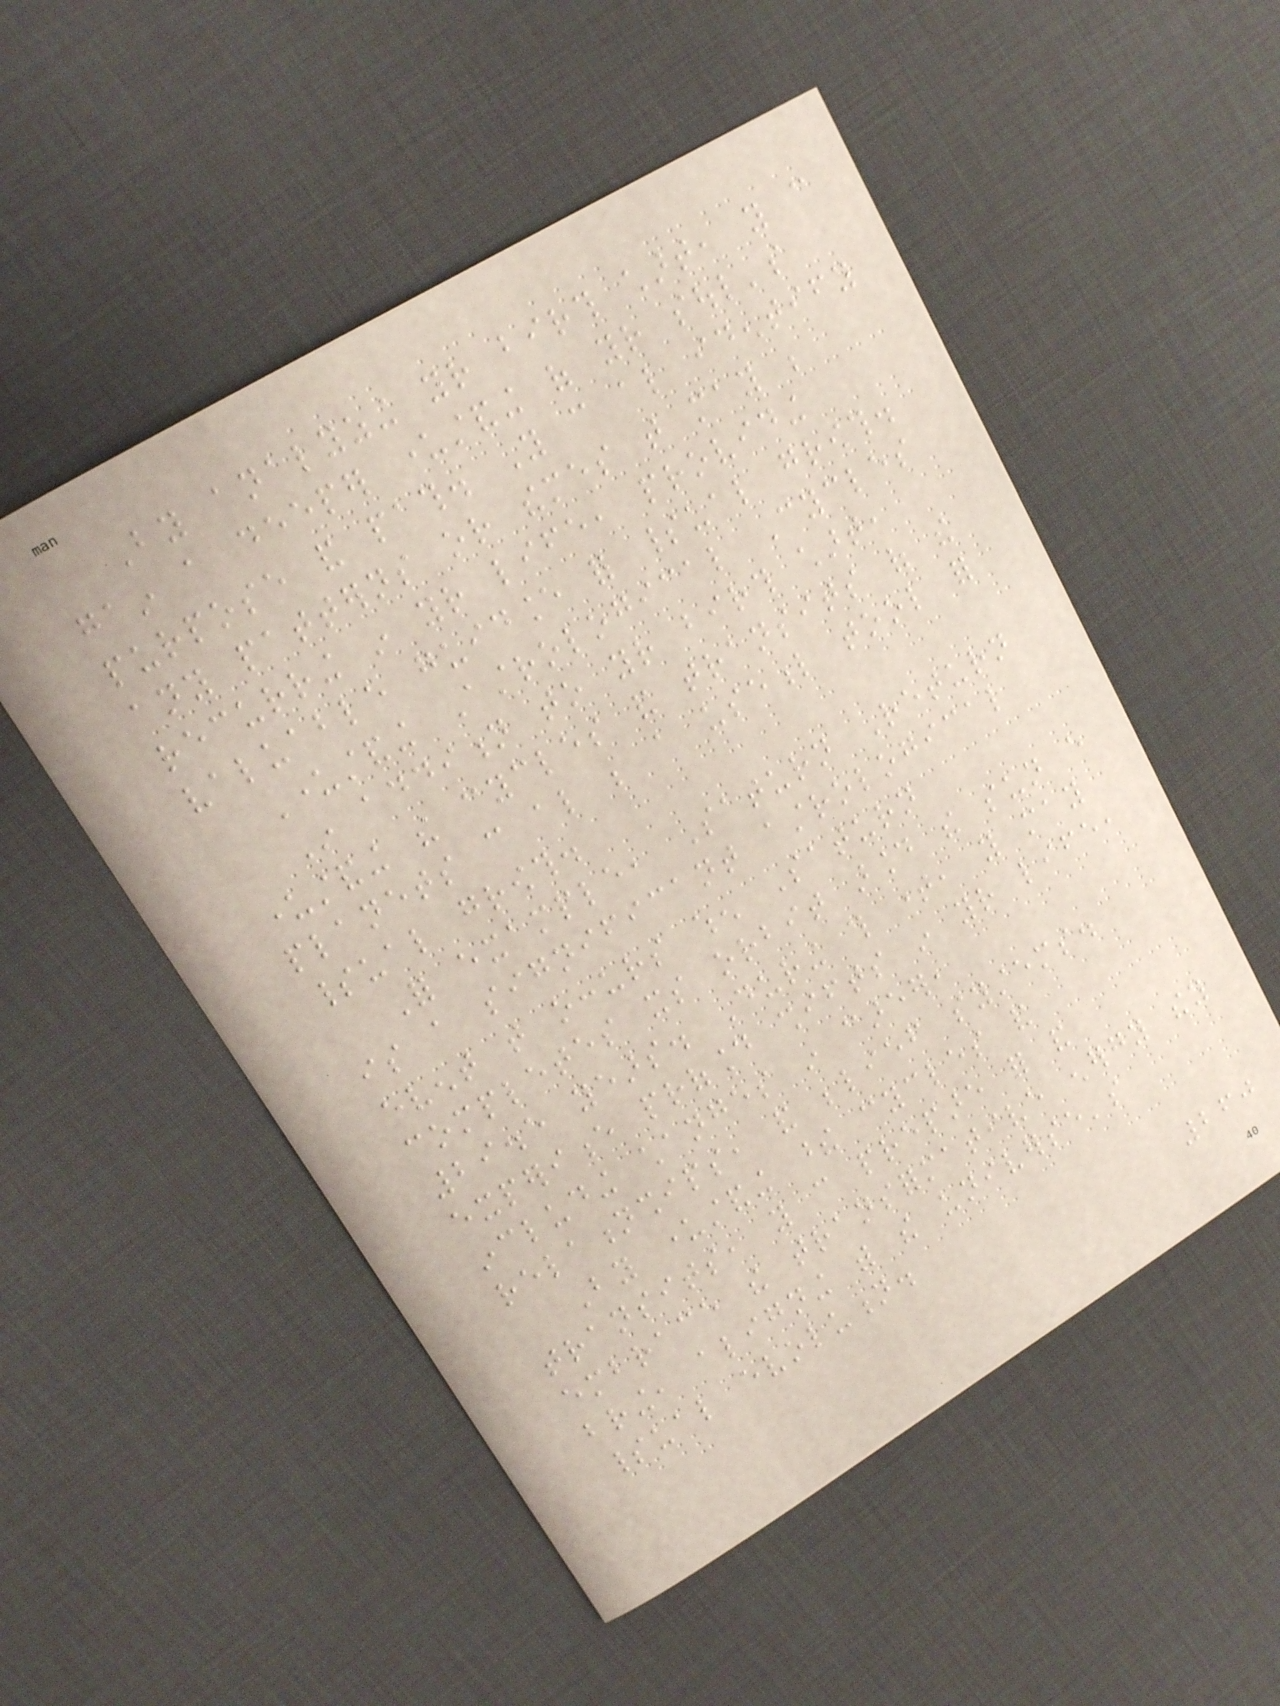By analyzing your birth chart, you can
gain a deeper understanding of your soul's
purpose and path. You can also identify
any patterns or themes that may be
recurring in your life, providing
valuable guidance for spiritual growth.
Understanding Astrological Cycles
In addition to your birth chart,
understanding the cycles and transits of the
planets can also be a useful tool for
spiritual growth.
For example, Saturn Return
is a significant astrological
event that occurs when Saturn
completes its orbit around the sun every
29.5 years. During this time, you may
experience profound shifts in your life,
including changes in career,
relationships, and belief systems.
By understanding these cycles and
transits, you can prepare for and
embrace the transformative energy they
bring, aligning with the universe's
spiritual evolution.
260
